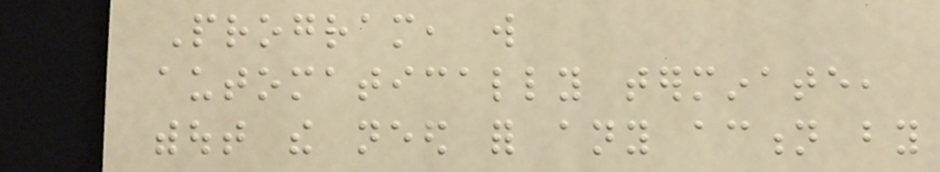Program, will
automatically terminate,
without the need for any action by
